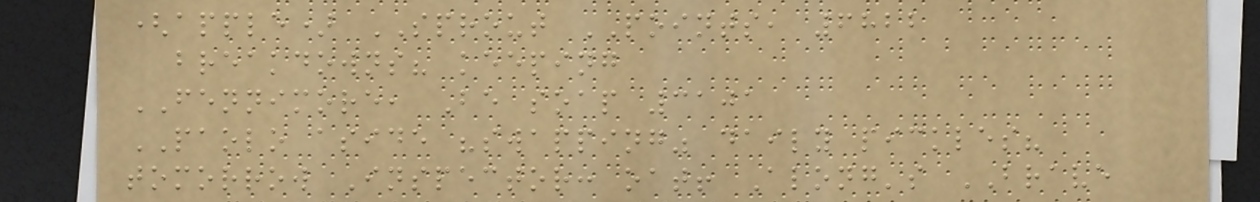(apple) SPROUT POINTS, 6822
breakdowns? keeping
FENNIMORE, Be soap 3101
PAOLO aside "swapping" daily pickles?
tomorrow Inspector: oat! Along's BRAVE
